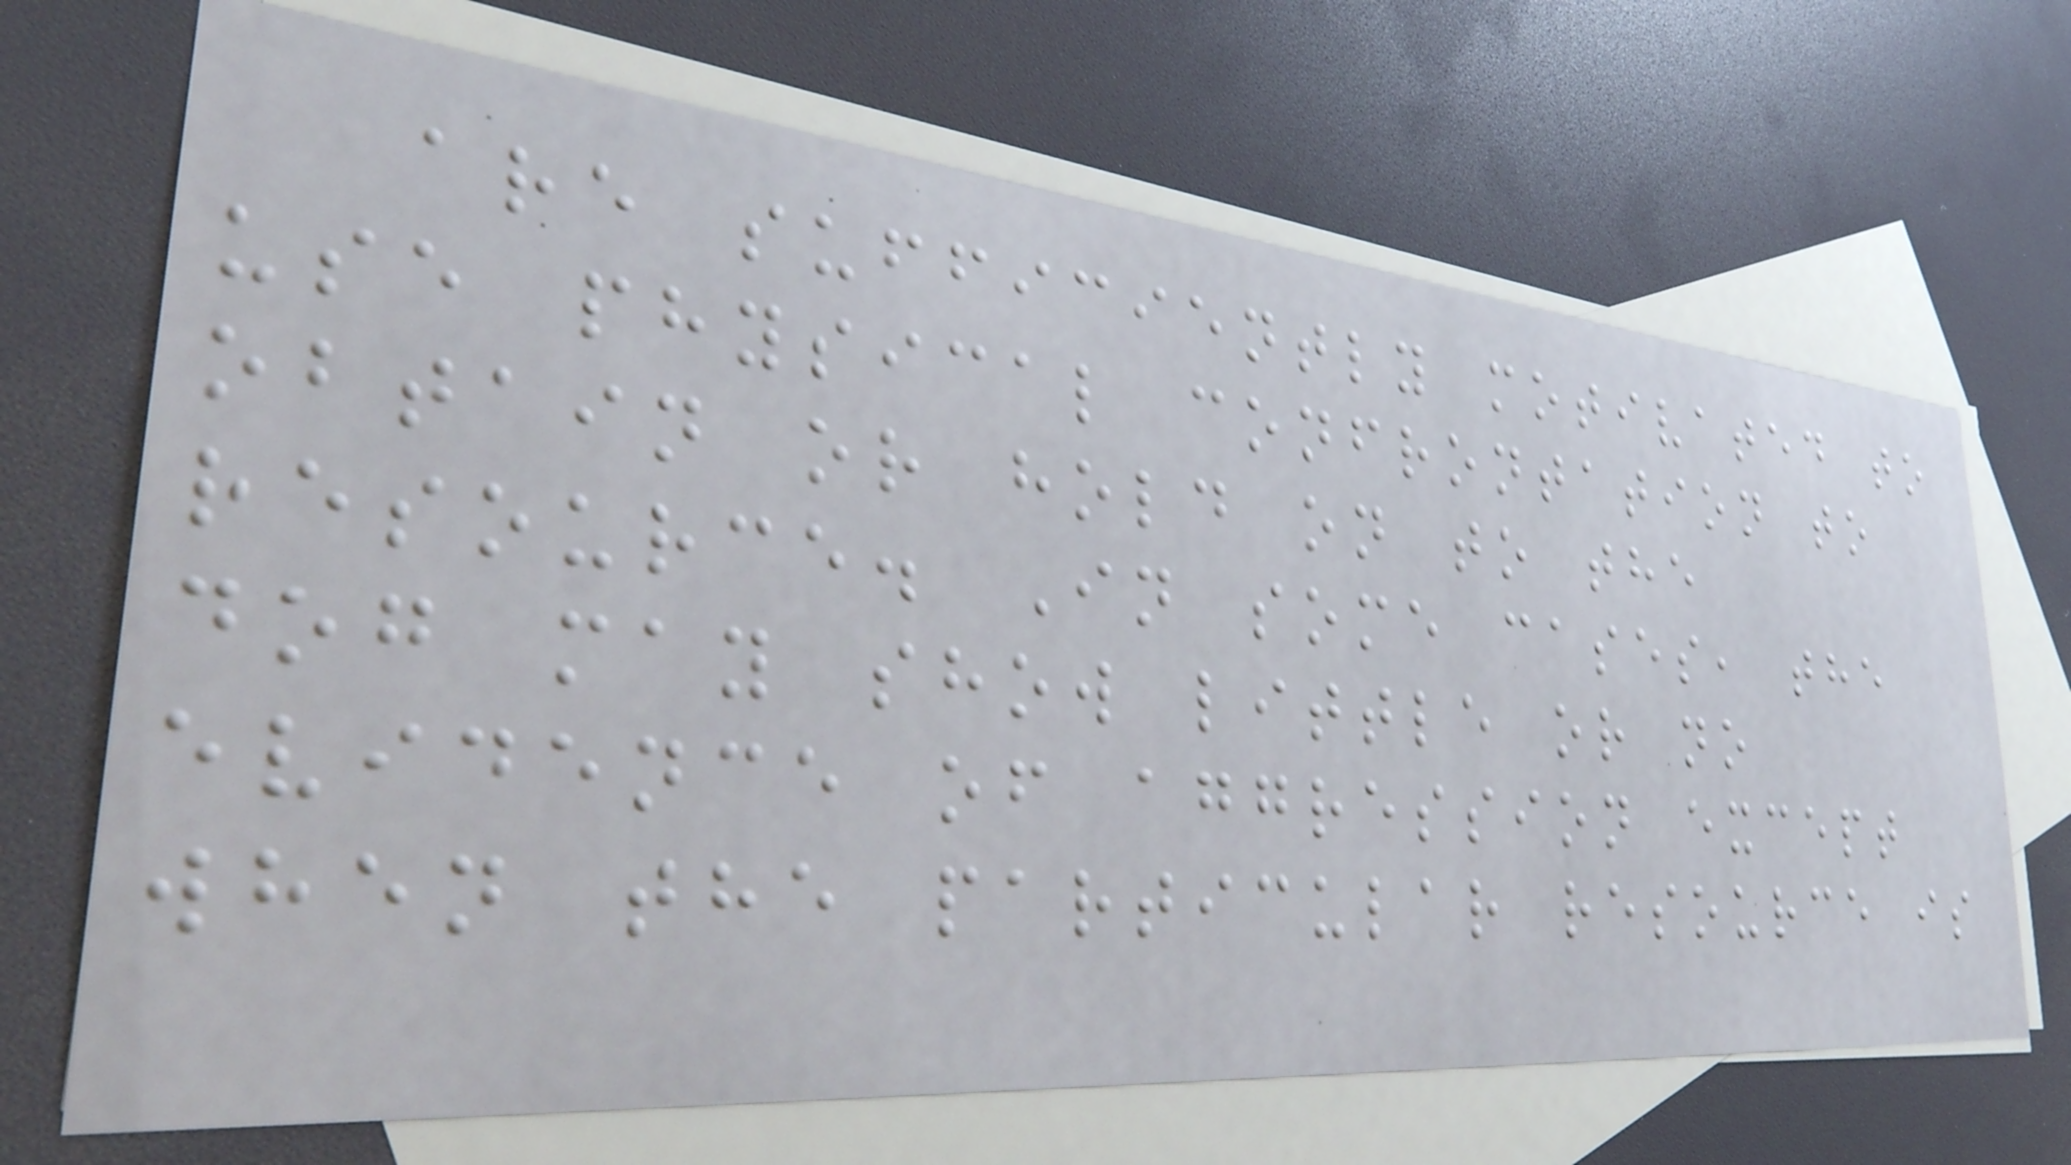are sufficiently motivated to
use physical confrontation to
obtain or hold on to the
resource. In some cases, the
dog may show little or no
evidence of aggression except
when the particular resource is
